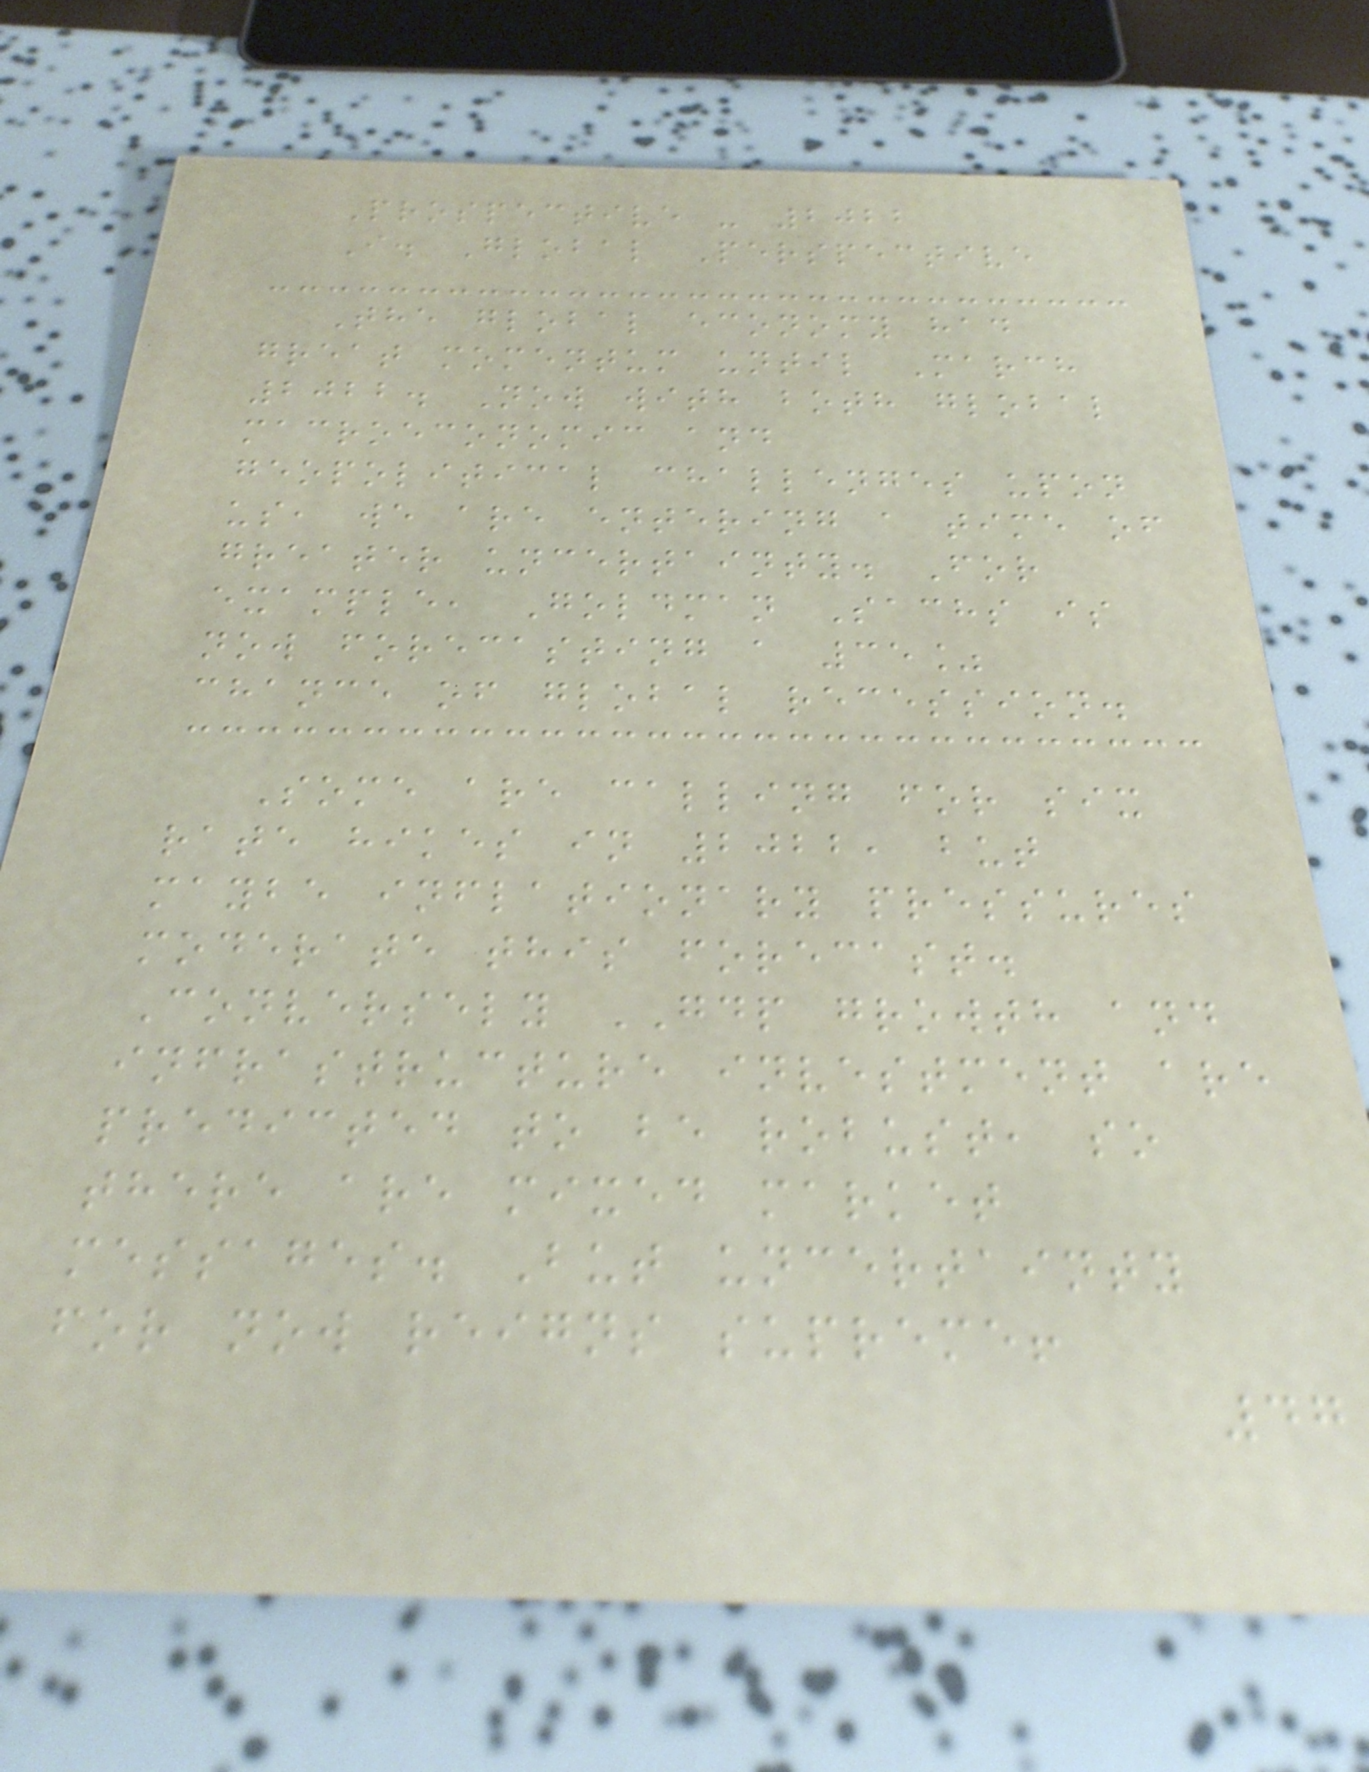Prospective - 2022
I. Global Perspective
The global economy had
great momentum until March
2022. Now with both global
macroeconomic and
geopolitical challenges upon
us, we are entering a time of
greater uncertainty. For
example, Goldman Sachs is
now forecasting a 35%
chance of global recession.
Some are calling for six
rate hikes in 2022, but
maybe inflationary pressures
moderate this forecast.
Conversely GDP growth and
infrastructure investment are
predicted to be robust, so
there are mixed market
messages. But uncertainty
for now reigns supreme!
47
